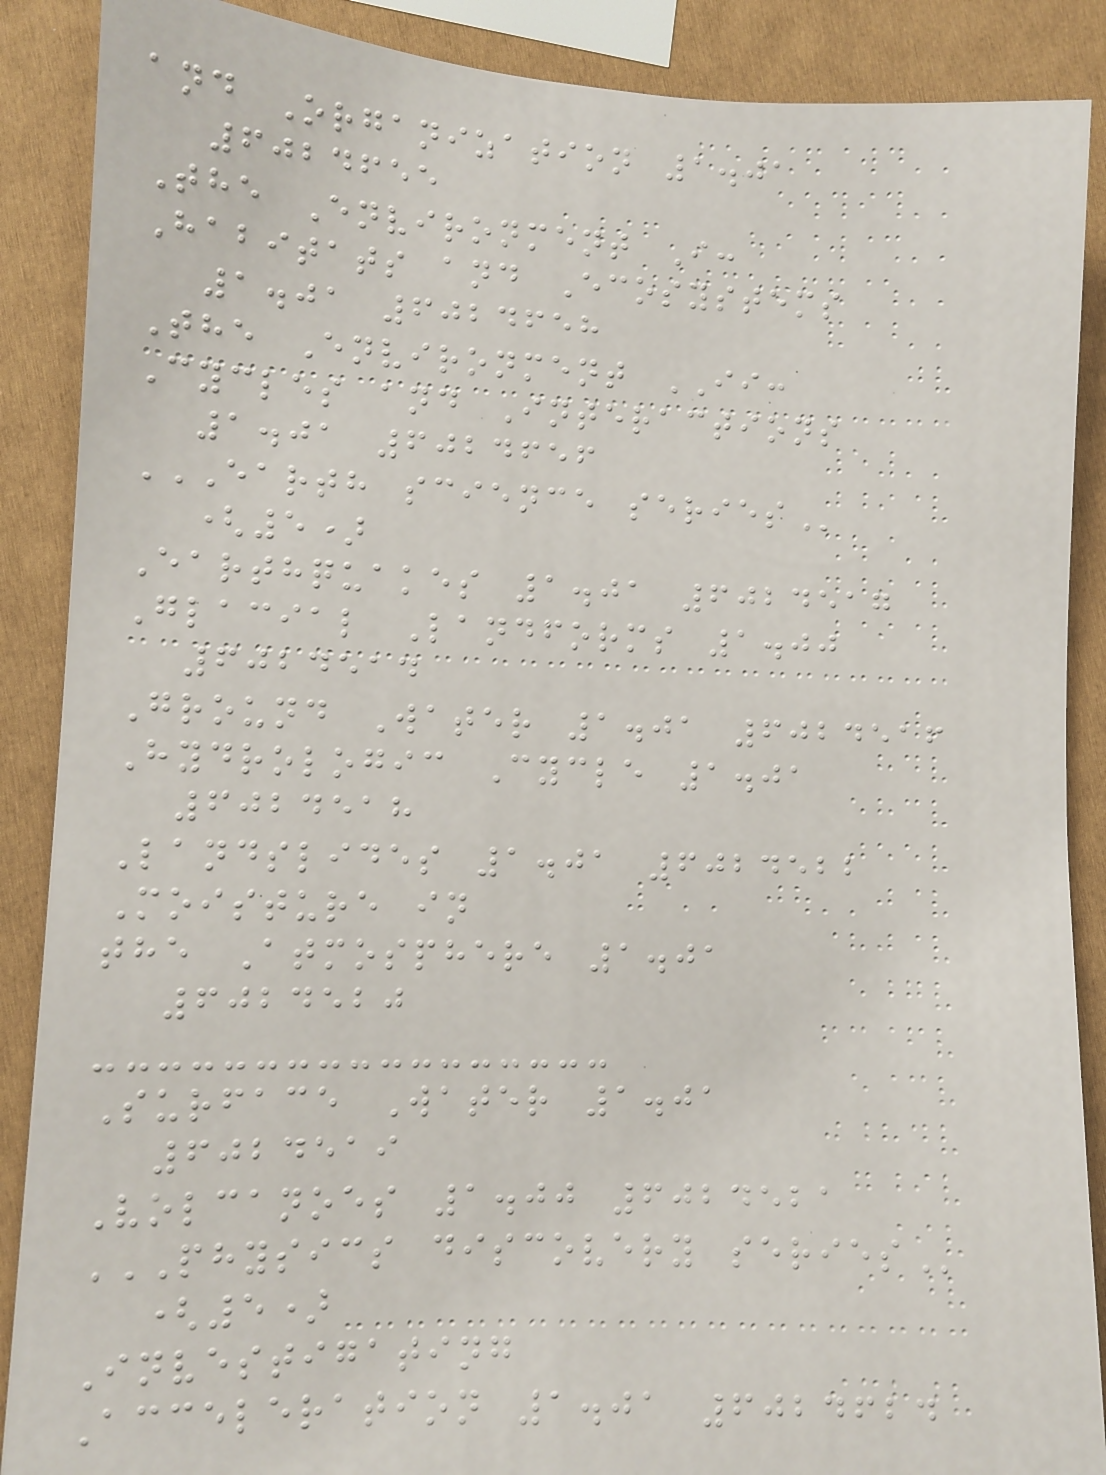and Organization 1.01
6024655
The Environment I:
Habitats and Ecosystems
1.01 6024658
The Environment II:
Cycles and Interactions
1.01 6024656
EARTH SCIENCE SERIES
(5)
Earthquakes 1.01 6024517
Glacial Landforms 1.00
6024514
Ground Water 1.01 6024516
Hydrologic Cycle 1.01
6024518
Landslides 1.01 6024522
Moisture in
the Atmosphere 1.01
6024520
Surface Water 1.01
6024519
Volcanoes 1.00 6024521
PHYSICS DISCOVERY SERIES
(5)
Investigating
Acceleration 1.01 6024624
